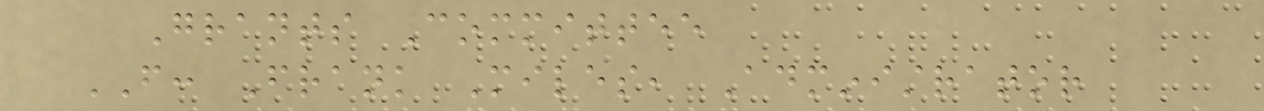Grants Committee
FROM: Frank Miles, Administrator
